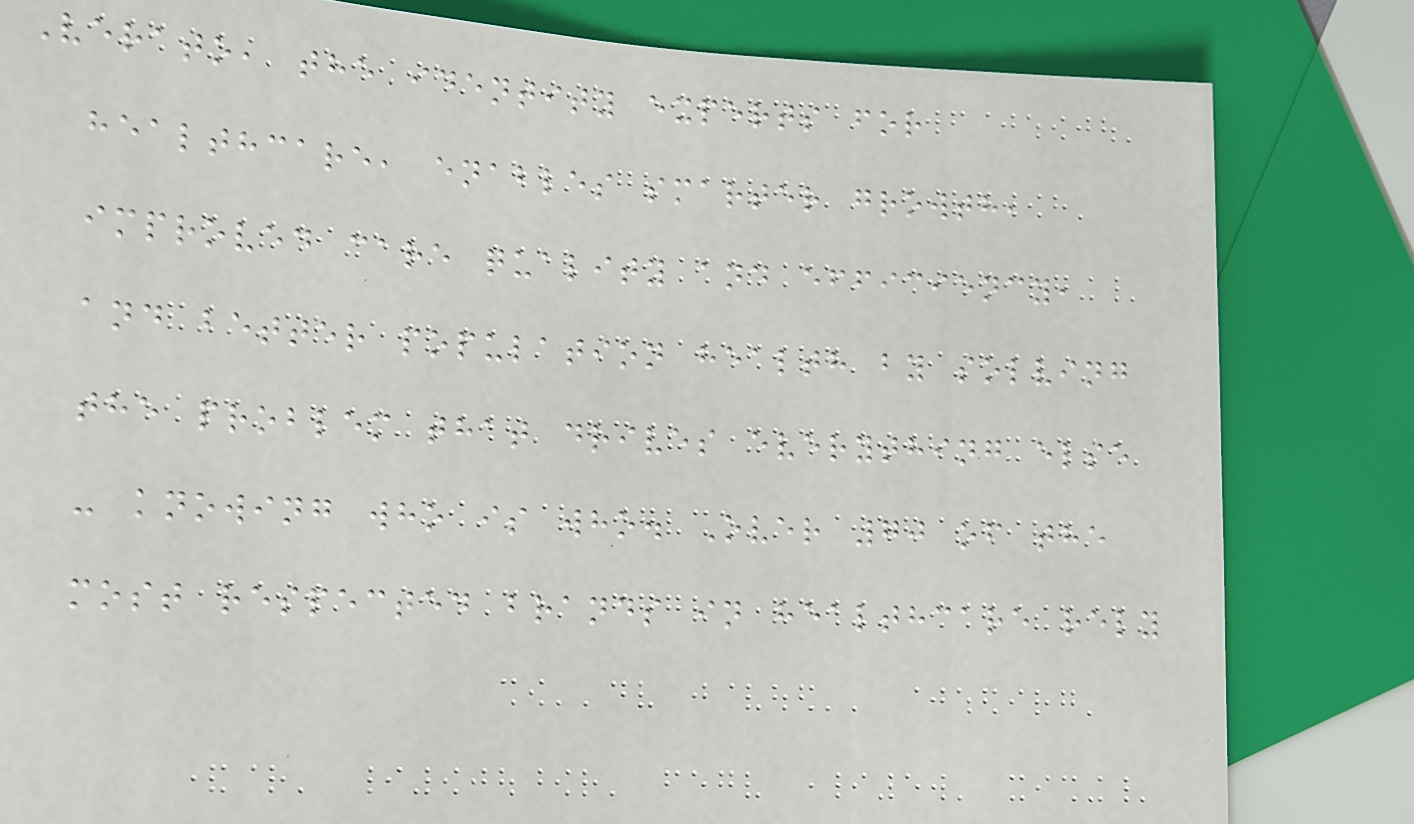Verato, the identity experts for
healthcare, enables smarter growth,
improved care quality and efficiency,
and better population health by solving
the problem that drives everything else
- knowing who is who. Over 70 of the
most respected brands in healthcare rely
